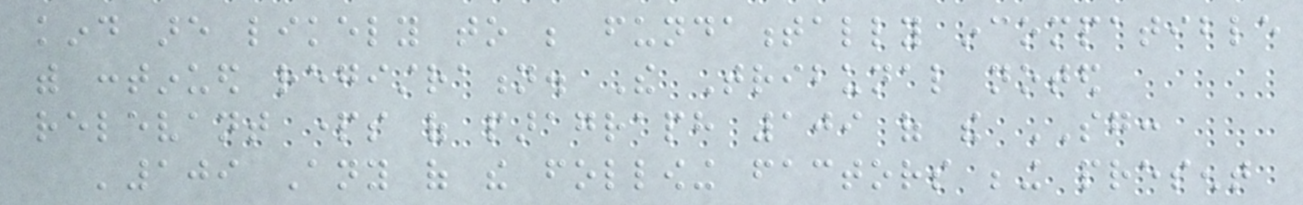kind are likely to be fundamentally incompatible
with continued registration. The Tribunal noted
relevant parts of paragraph 109 of the SG:
'109 Any of the following factors being present
